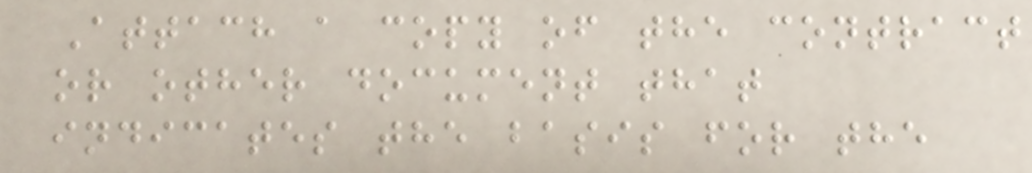Attach a copy of the contract
or other document that
indicates the basis for the
